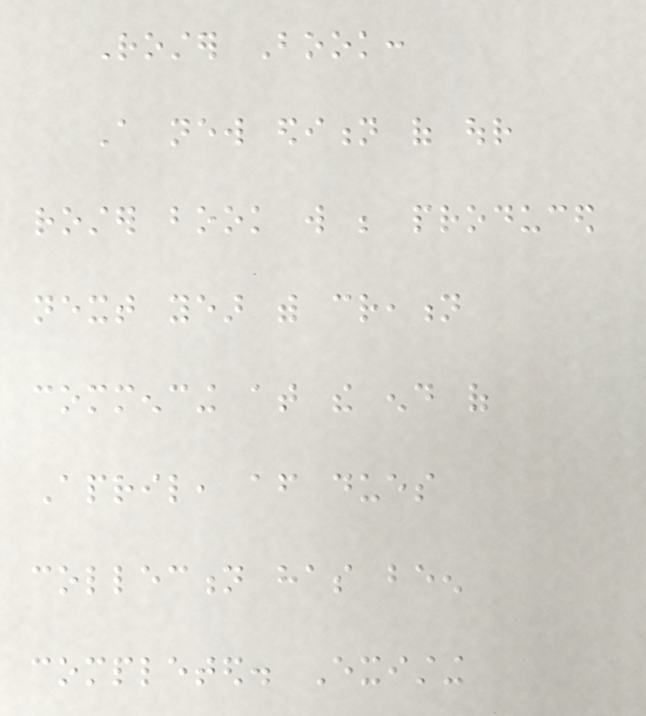Roster Book:
A new edition of our
roster book will be produced
next year with creation
commencing at the end of
April, after dues
collection has been
completed. Existing
